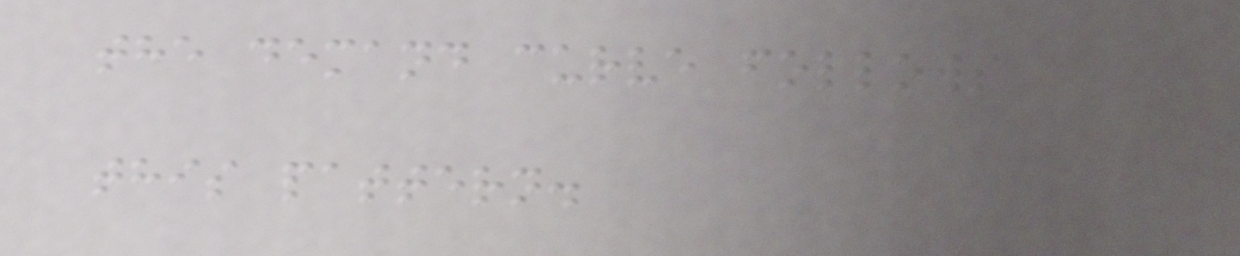the demand curve follows
this pattern.
